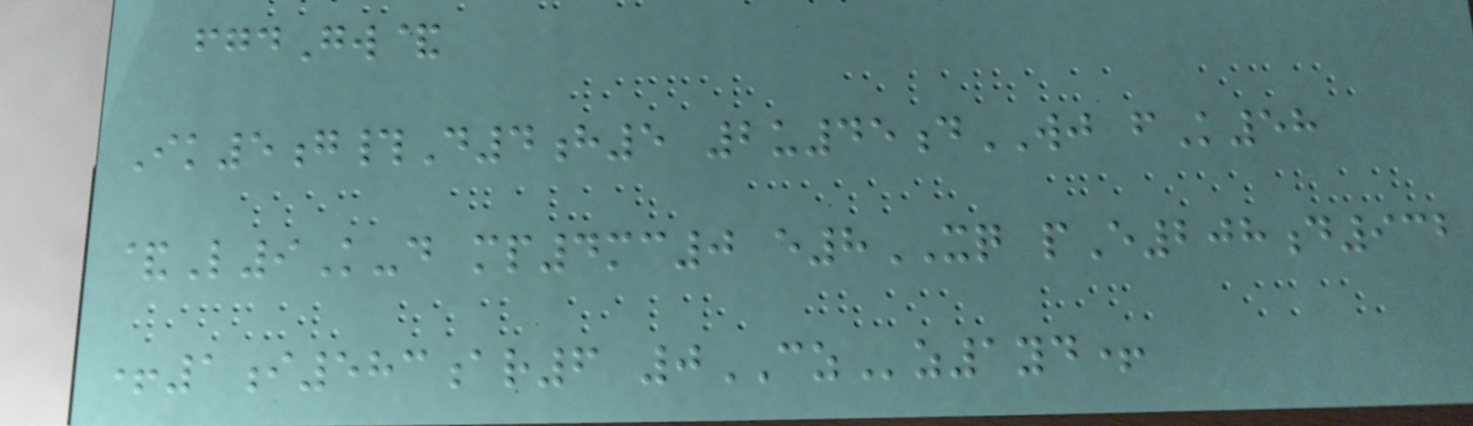fgdGw&
Ik5g#D4h5 2u45dWJ fK58
&L9K-d mp4mc0 e8XQ pE208d932
+1i583ar6 0CZz1yd+
